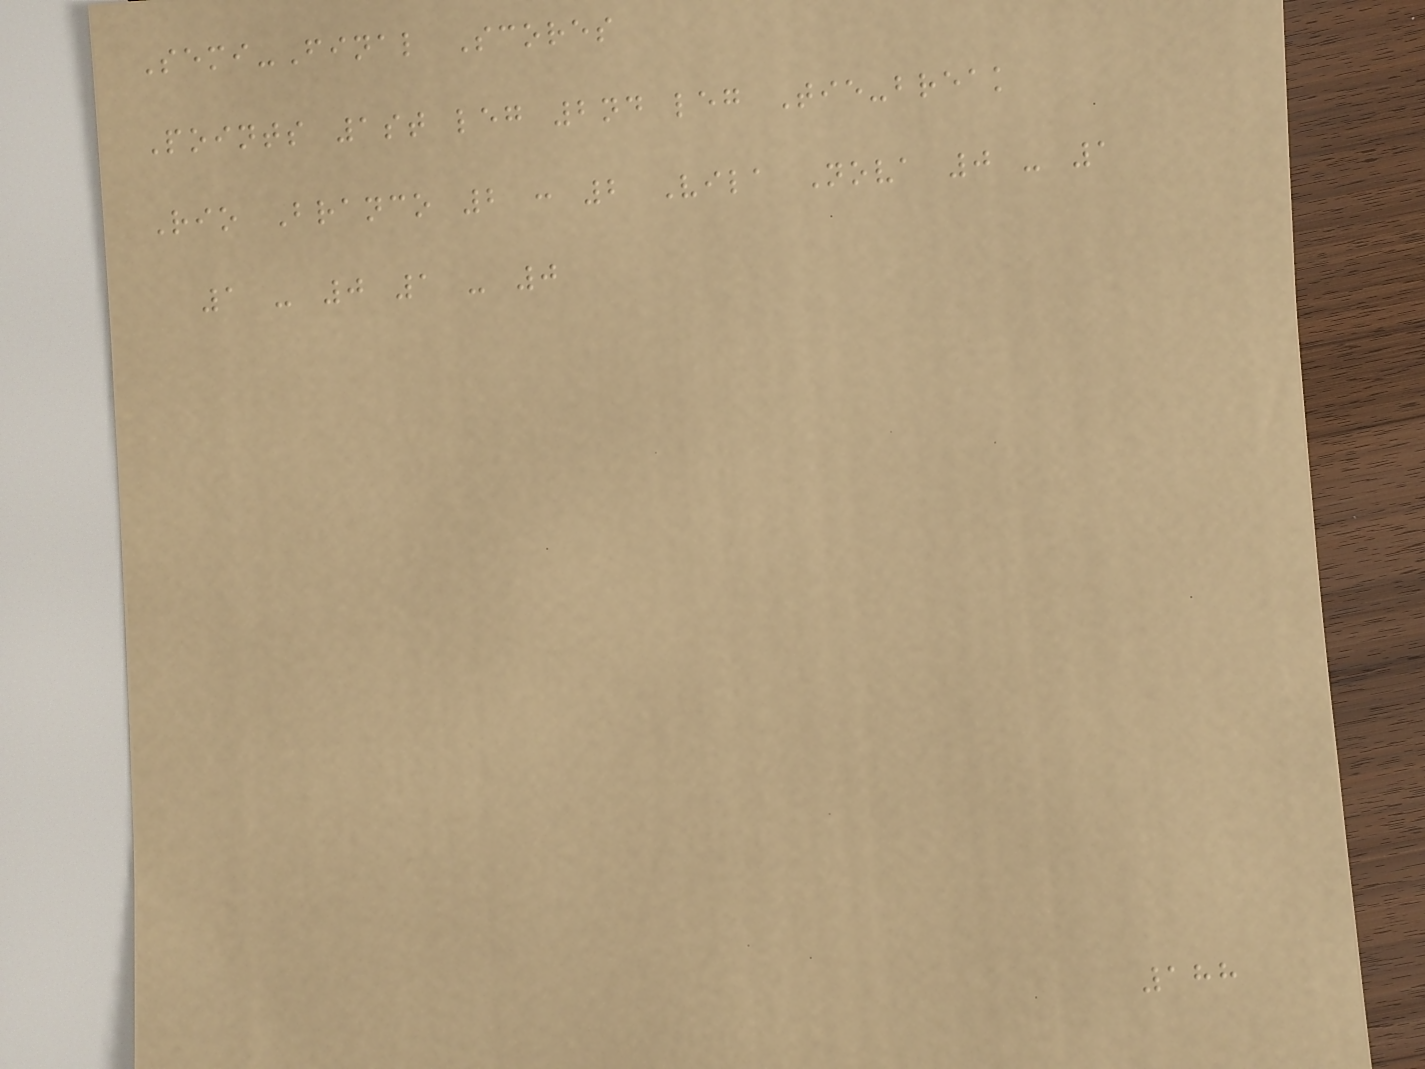Semi-Final Scores
Points 1st leg 2nd leg Tie-break
Rio Branco 2 : 2 Vila Nova 0 - 1
1 - 0 1 - 0
188
